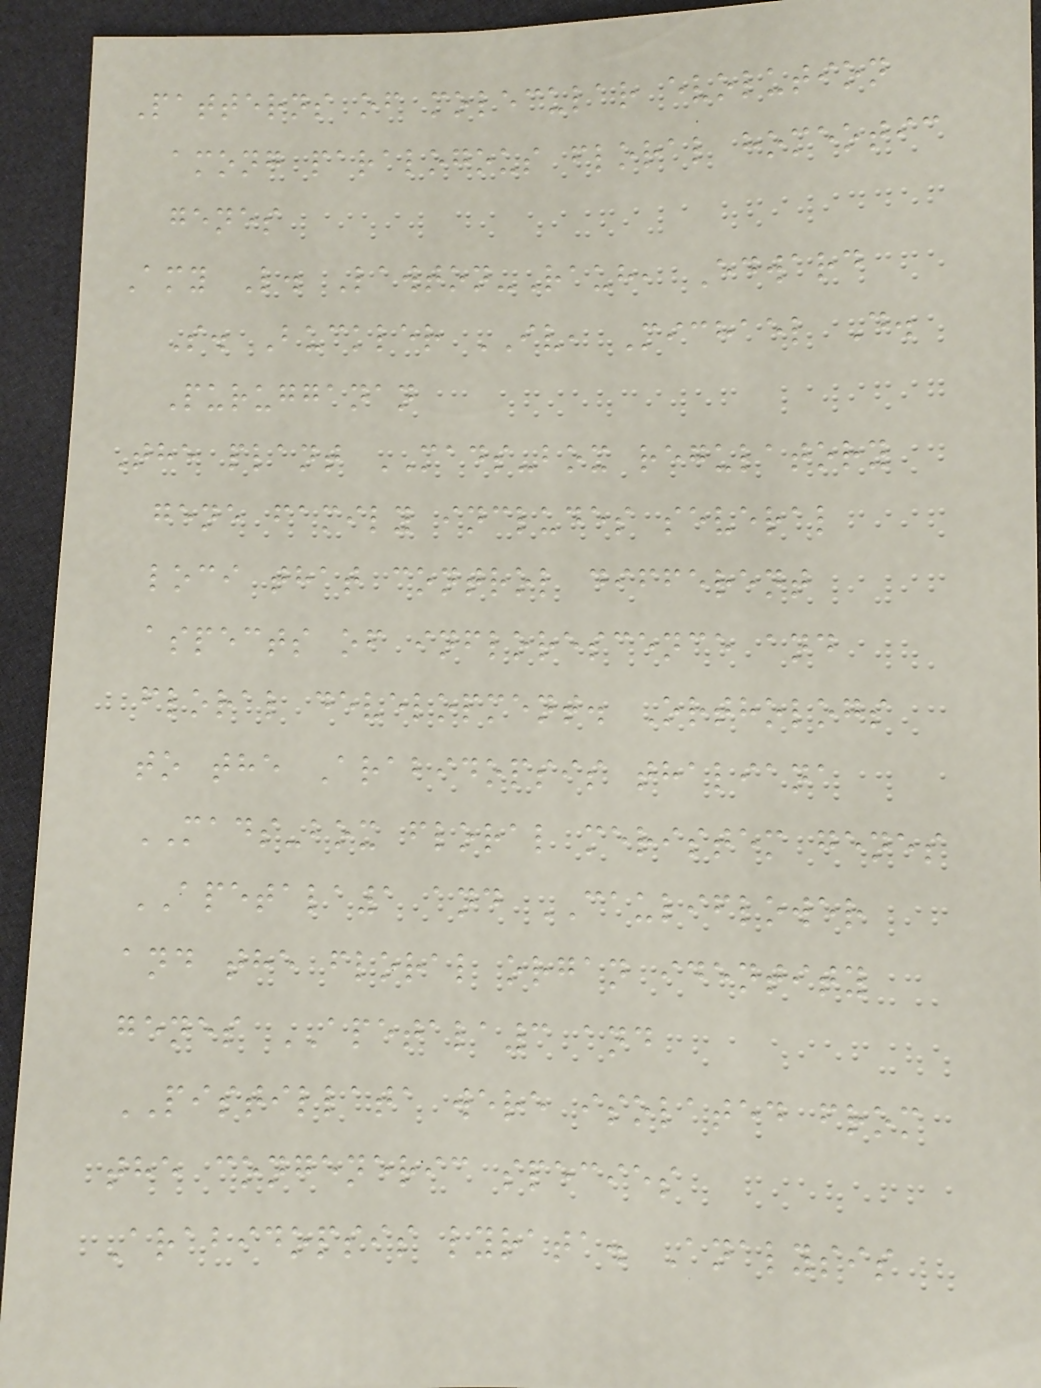Patterns of molecular evolution
among paralogous floral homeotic
genes
Amy L. Lawton-Rauh, Edward
S. Buckler IV, Michael D.
Purugganan
The plant MADS-box regulatory
gene family includes several
loci that control different
aspects of inflorescence and
floral development. Orthologs
to the Arabidopsis thaliana
MADS-box floral meristem genes
APETALA1 and CAULIFLOWER
and the floral organ identity
genes APETALA3 and
PISTILLATA were isolated from
the congeneric species
Arabidopsis lyrata. Analysis
